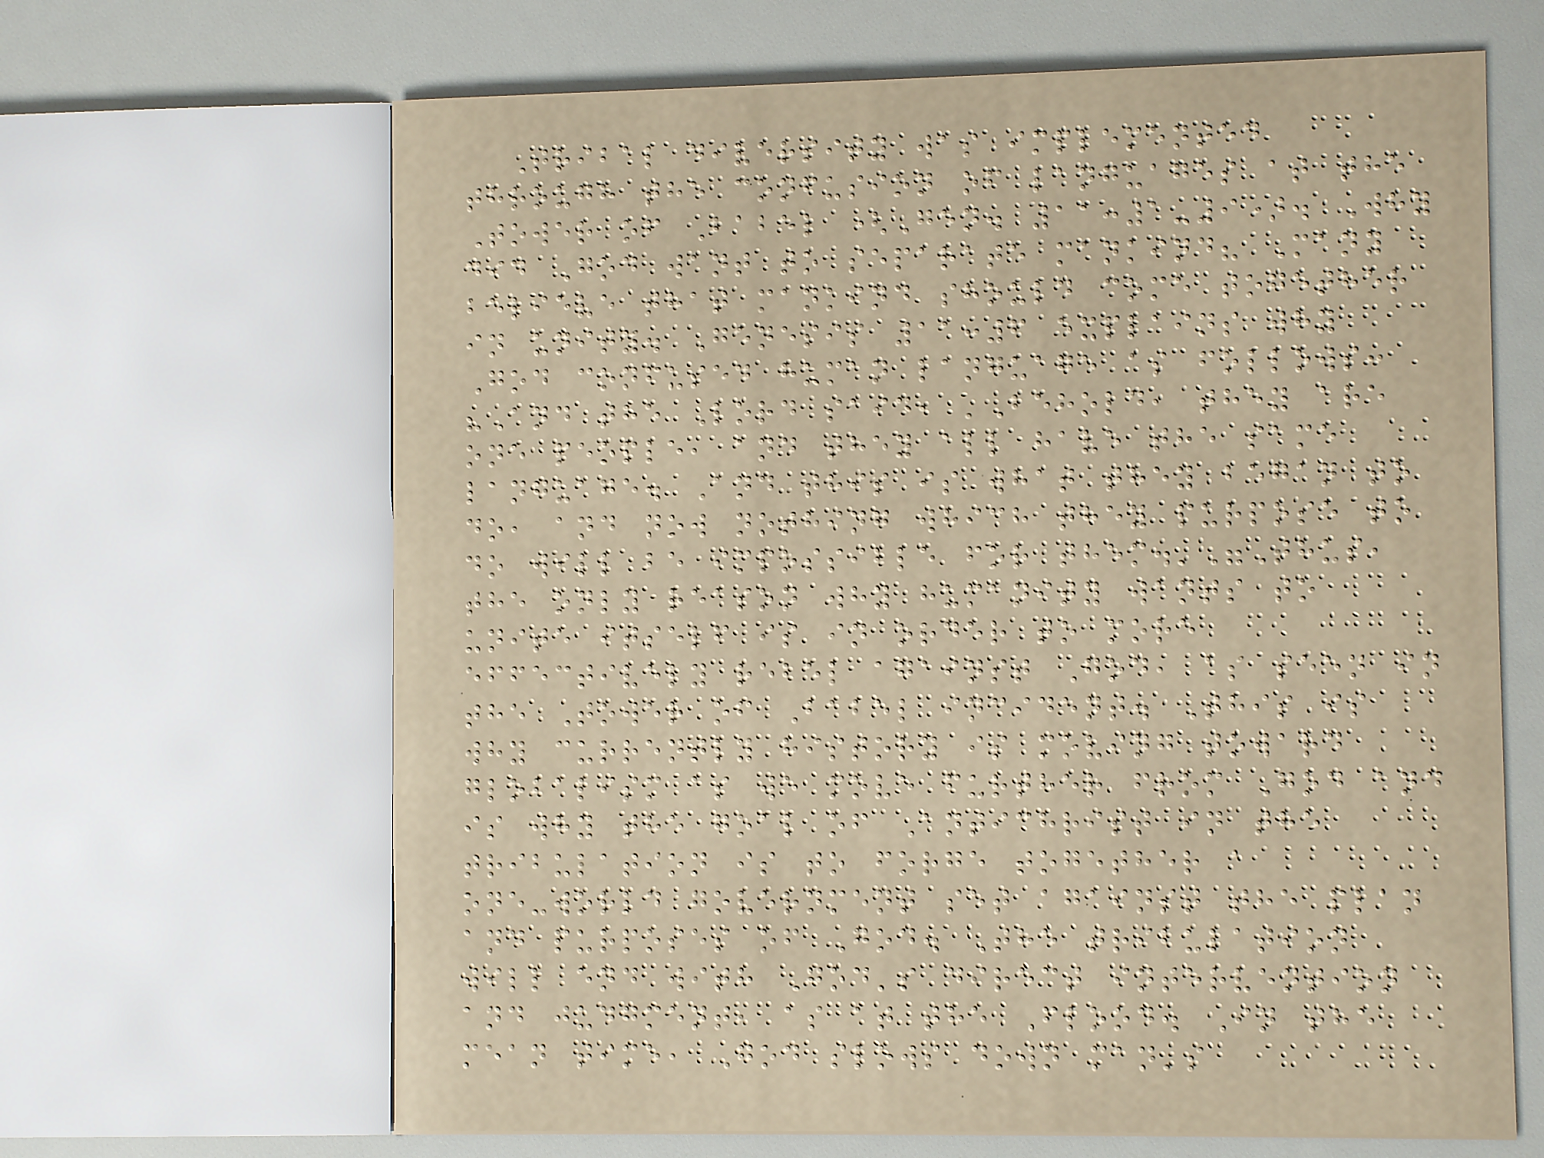Tribal diversity was implemented
through the confusion of languages at the
Tower of Babel (Gen. 11:1-9). Why
did God want to separate mankind? Many
believe that mankind should come together
in unity. Genesis 11:6 explains why
God confused human language as follows:
"And the Lord said, 'Behold, they are
one people, and they all have the same
language. And this is what they began to
do, and now nothing which they purpose to
do will be impossible for them.'"Thus,
the only reason why humanity wants to
unite itself is in order to more
effectively rebel against God, as seen in
the Tower of Babel incident. This is
why currently history is moving toward
globalism as we move further from God and
is why the goal of Antichrist in the
tribulation is to forge together a
one-world government set against the plan
and purposes of God. The tribulation
will end with God's direct intervention
and judgment, as at the Flood. In the
mean time, God slows down man's
